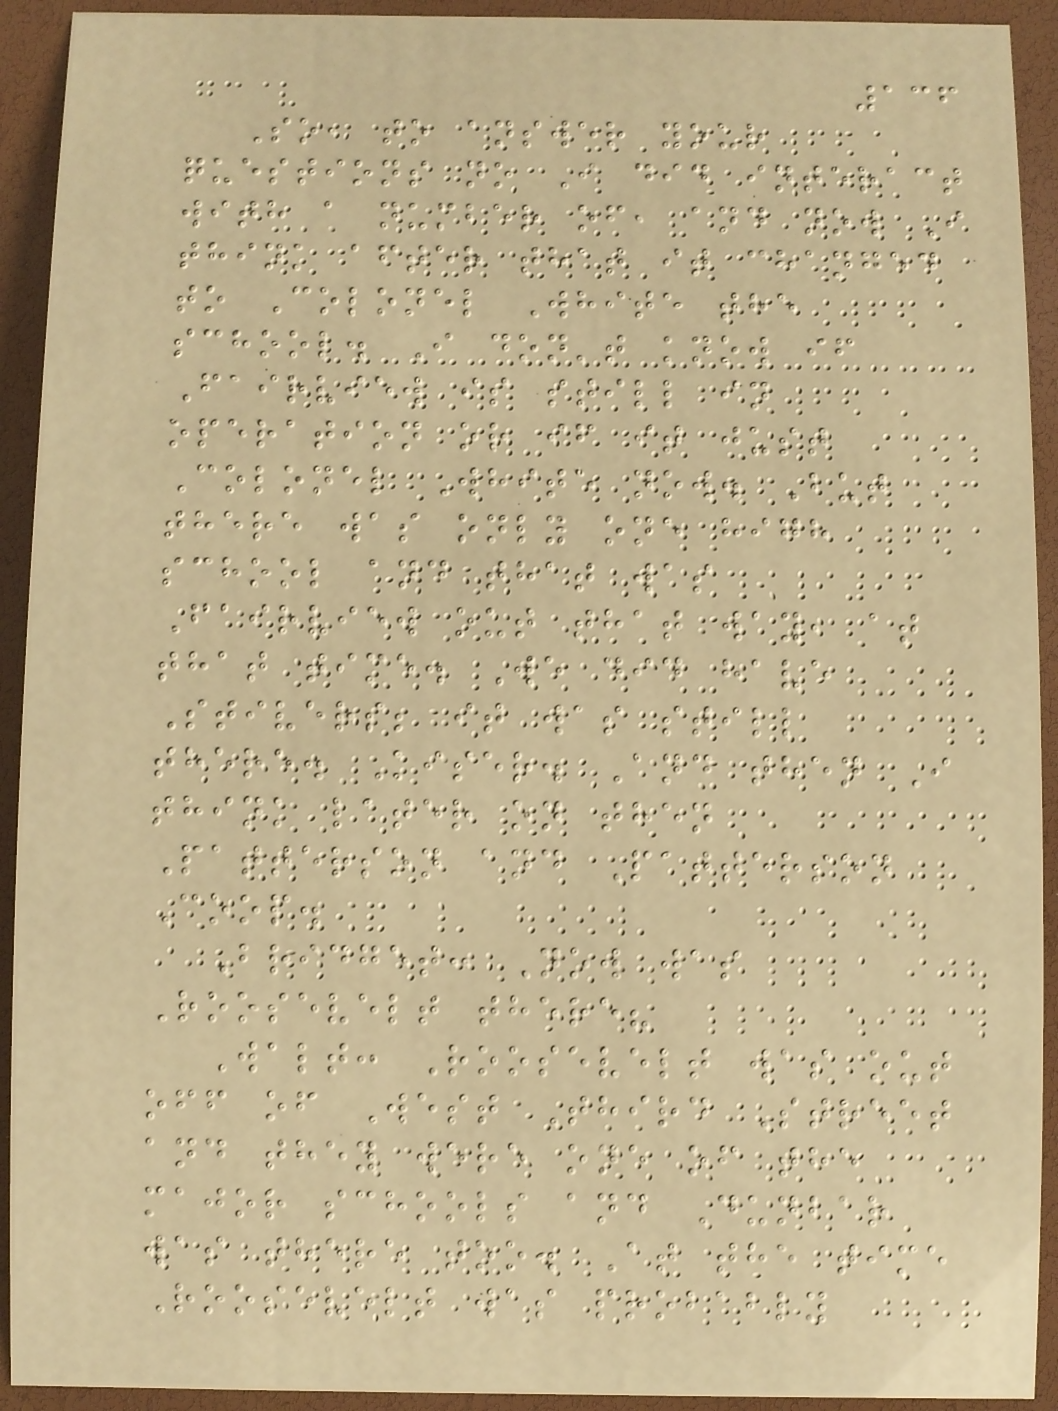136
So, to answer your
questions no I did interact
with a number of, and now I
think after that it changed
to Colonel White the
school. I don't know if
Fairview is still in
operation or if it just
Colonel White now. But
there was only one high
school and that was
Fairview out that way, at
that time. We did have
Stivers; it was still
there. Kiser. And then I
think later on then
Patterson and Patterson
Coop.
Bridget: Now was
Roosevelt there?
Walt: Roosevelt was out
off of West Third Street
and they were one of the
major schools and Dunbar
was there too. At the time
Roosevelt was probably
